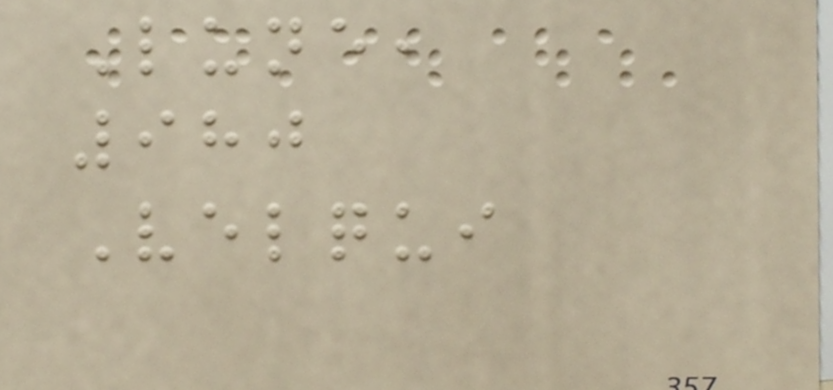Lune,
980
Velqui
